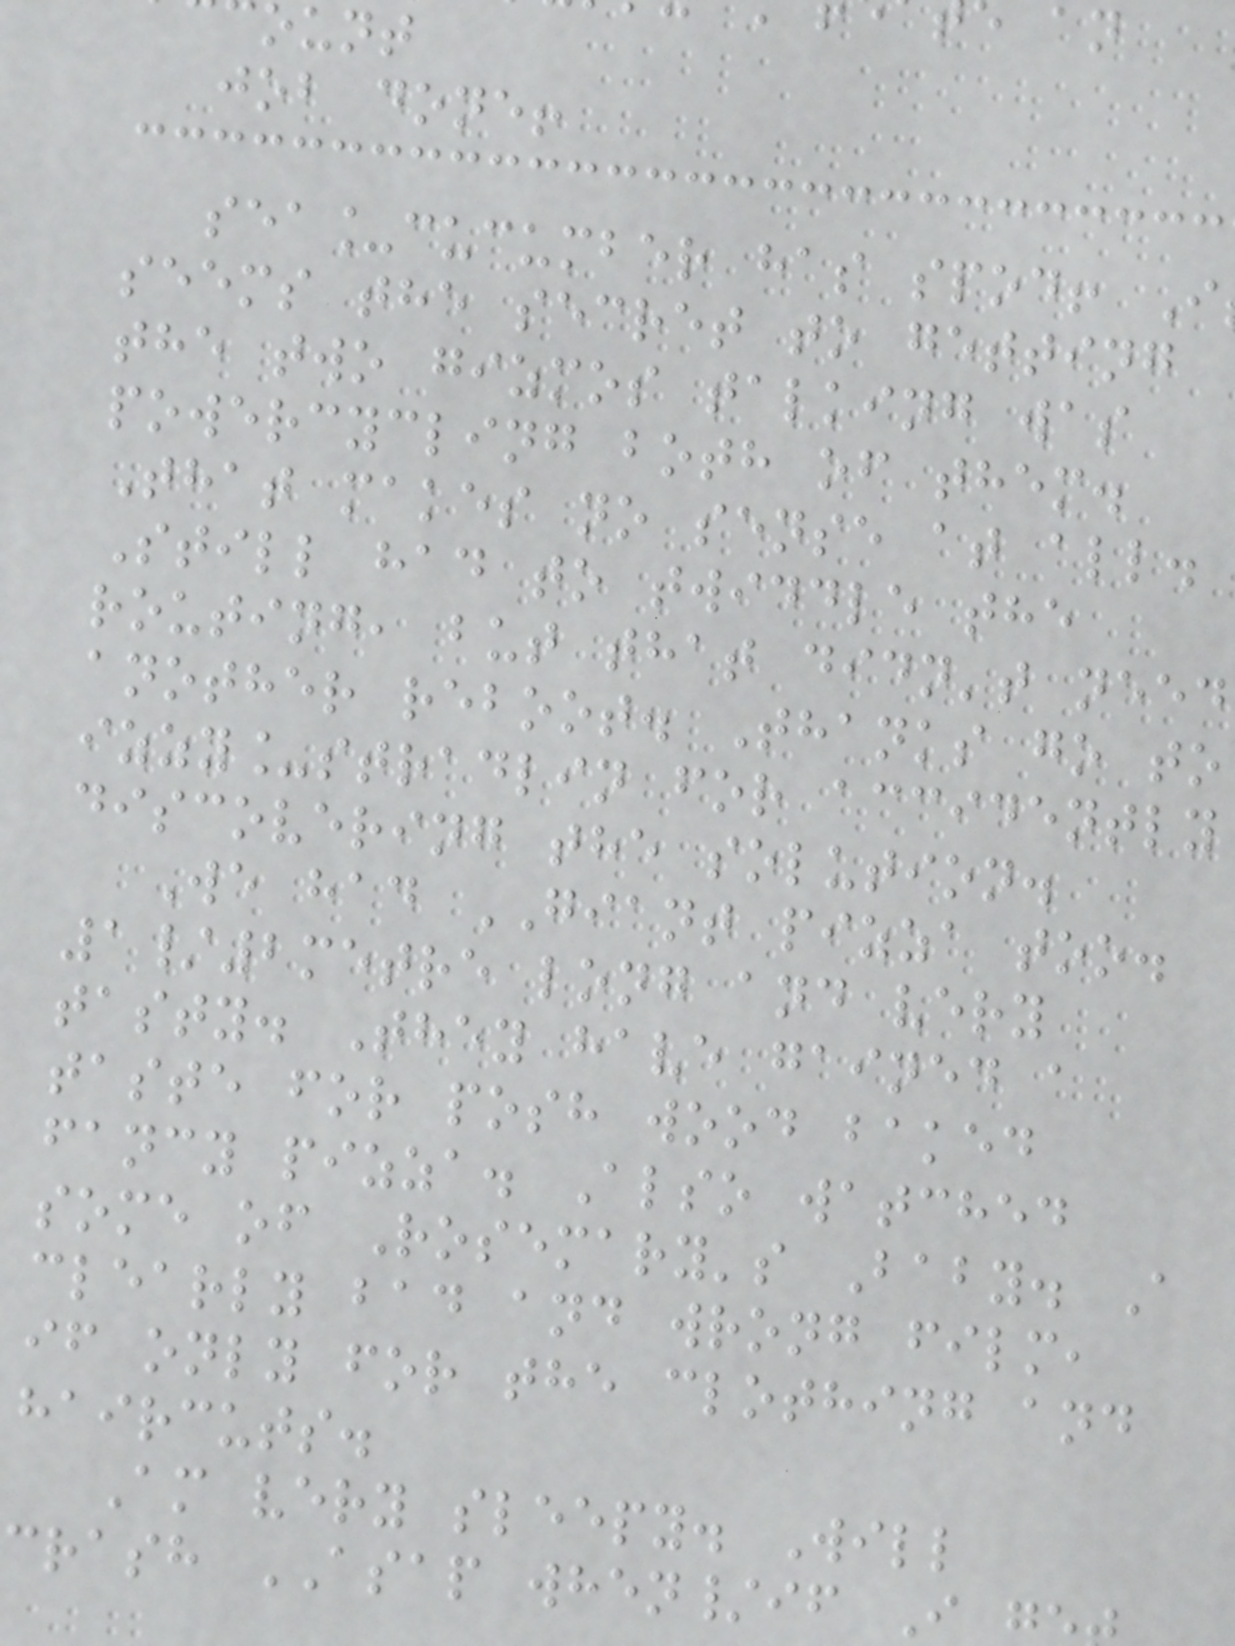ount
job done!
sea_cucumber has spod! I
seems the secret to getting
the two gizmos talking was
powercycling both of them.
That makes no sense at all.
Still had to twiddle the
routing, but that didn't need
another reboot. Thanks go to
izzy_stradlin for accidently
discovering the solution.
We had GIANT pizza too.
1/2metre long and very
tasty. They have gained a
taste for posh wood baked
fancy pizza. Also watched
some of Rosemary's Baby. A
clearly bad and wrong film,
if only for the clothing and
haircuts.
Am very sleepy. Will
crash ASAP when/if I
